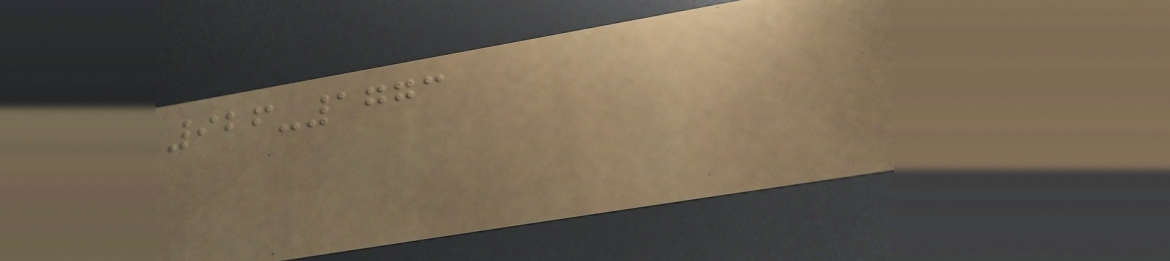926-1773
